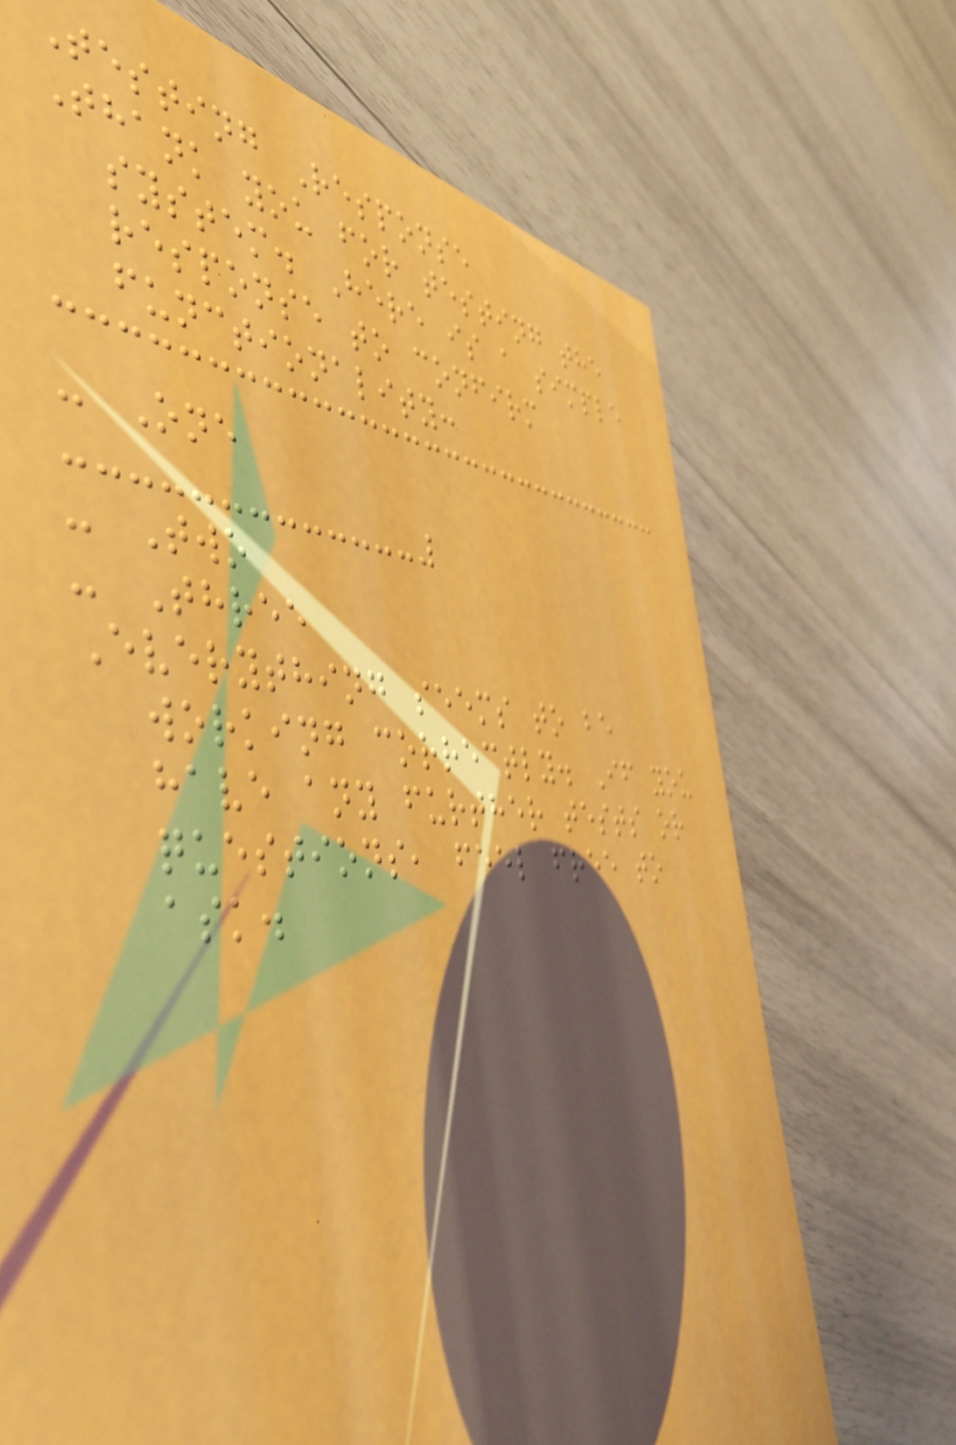Testing Response
Thank you for testing the
system. Here is a simple
response to confirm
functionality:
- One
- Two
- Three
Everything seems to be
working correctly. If you
have any further tests or
questions, feel free to
ask.
